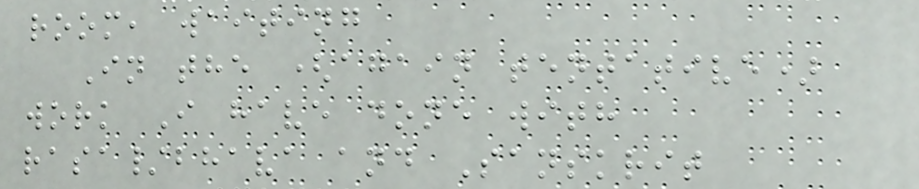room, waiting
In the (again tentative)
work I have done with
rasa/bhava and Sanskrit
